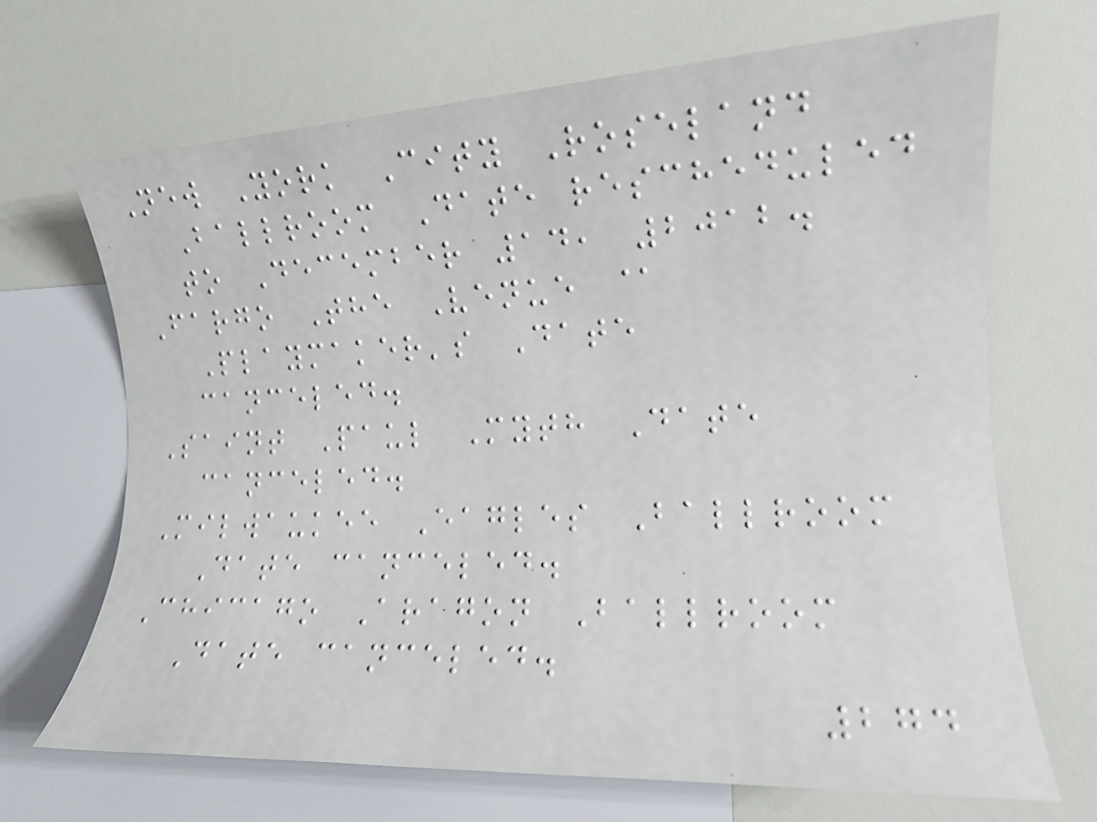New York City Roseland
Ballroom Date rescheduled
to December 14, 2012.
Fargo The Venue @
Playmaker's Date
canceled.
Saint Paul Myth Date
canceled.
Milwaukee Eagles Ballroom
Date canceled.
Chicago Aragon Ballroom
Date canceled.
274
